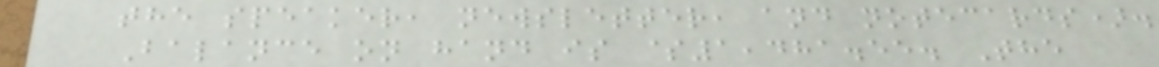the speaker, newsletter, and notecards).
Balance on hand is $1,481.55. The
